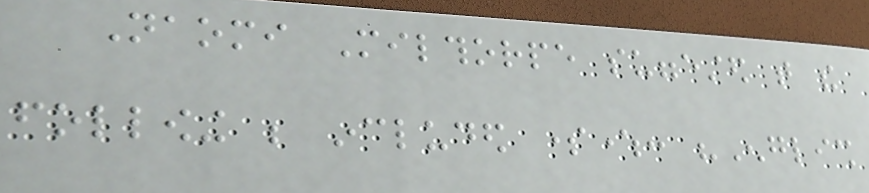Naomi Milthorpe suggested that the
following be included somewhere: "English
